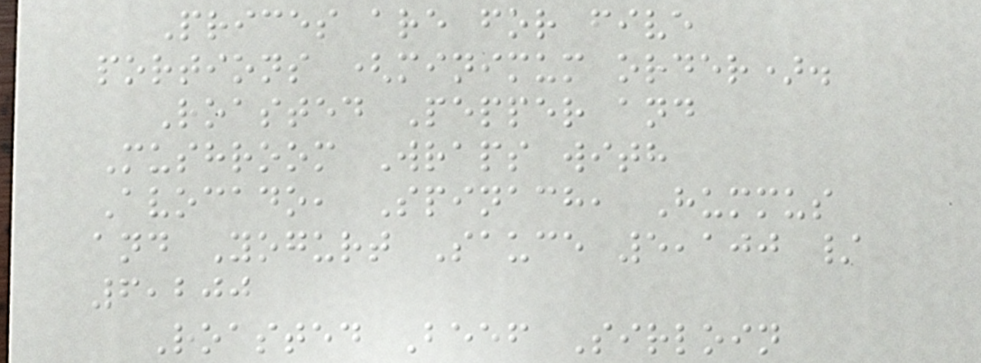Prices are for five
portions (minimum order).
Roasted Pepper and
Mushroom Wraps with
Avocado, Spinach, Hummus
and Yogurt Sauce 5,100 /
6,200
Roasted Beef Sirloin
